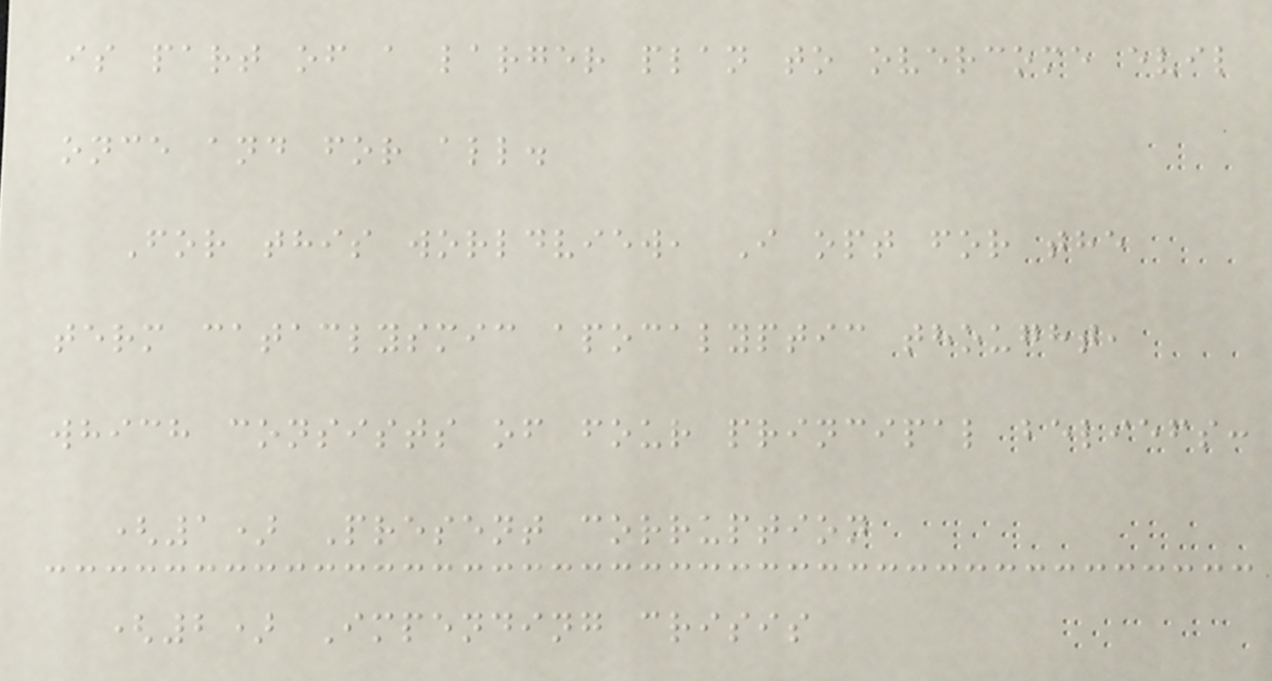is part of a larger plan to overcome evil
once and for all.
For this worldview, I opt for the
term cataclysmic apocalyptic thought,
which consists of four principal beliefs:
(1) Present corruption
(2) Impending crisis
